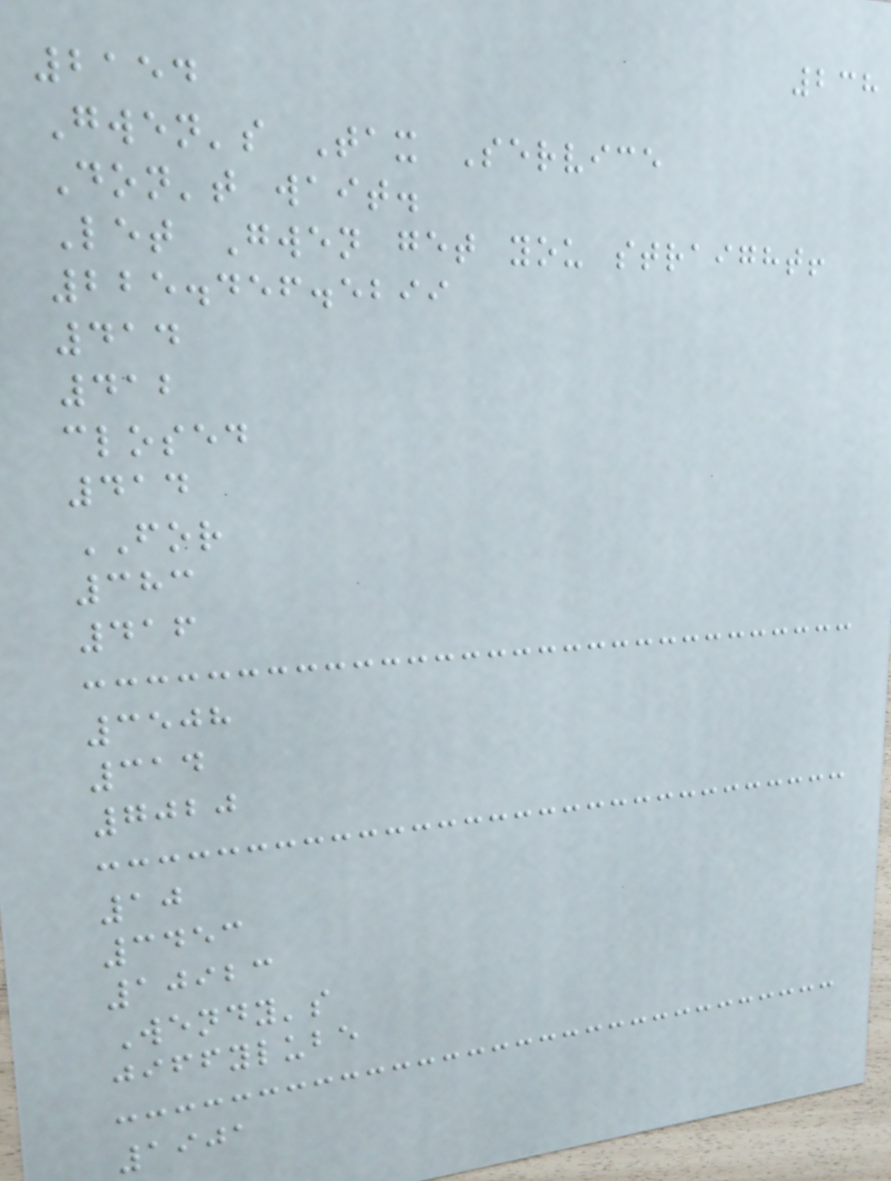238
2154
Gwen's Tax Service
Don't wait.
Let Gwen get you straight!
225.456.5299
414
412
closed
414
FOR
383
416
3508
314
7020
10
3453
10923
Wendy's
jiffylube
1901
